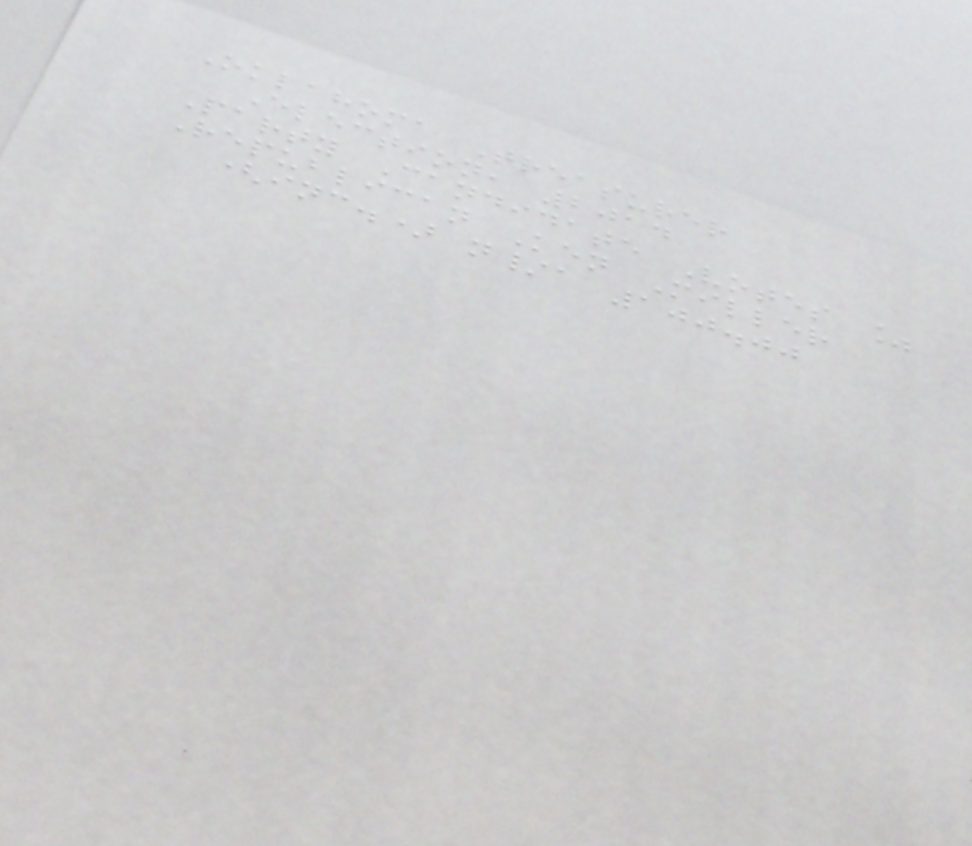Oklahoma Treasurer
Election, 2014
Party Candidate Votes %
Republican Ken Miller
(inc.) n/a 100.00
